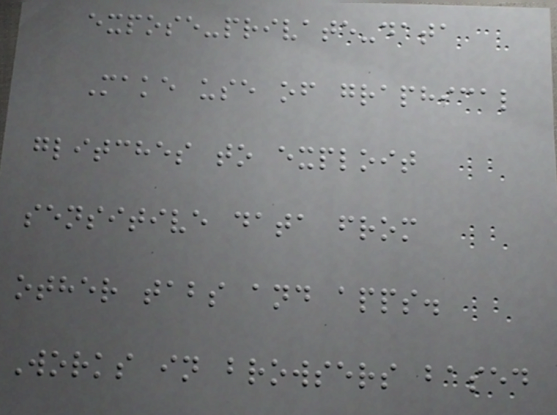expose-private-data
Make use of graphical
glitches to exploit
sensitive data from
other tabs and apps.
Works in browsers based
